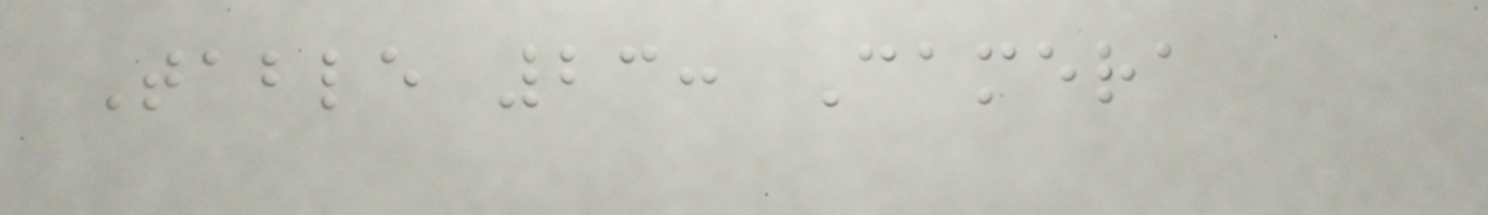Table 23: Camera
